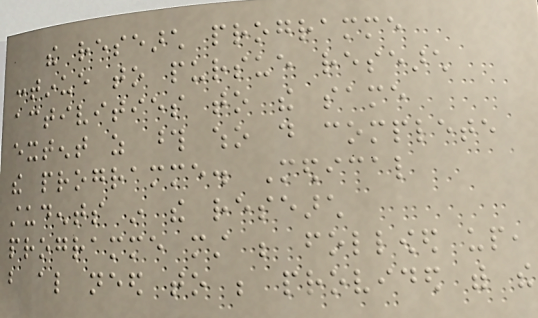the research programme
continue to pursue research
activities to the same
extent as those who do complete
the programme. Medical
students in the research
programme must be followed up,
but also need to be provided with the
